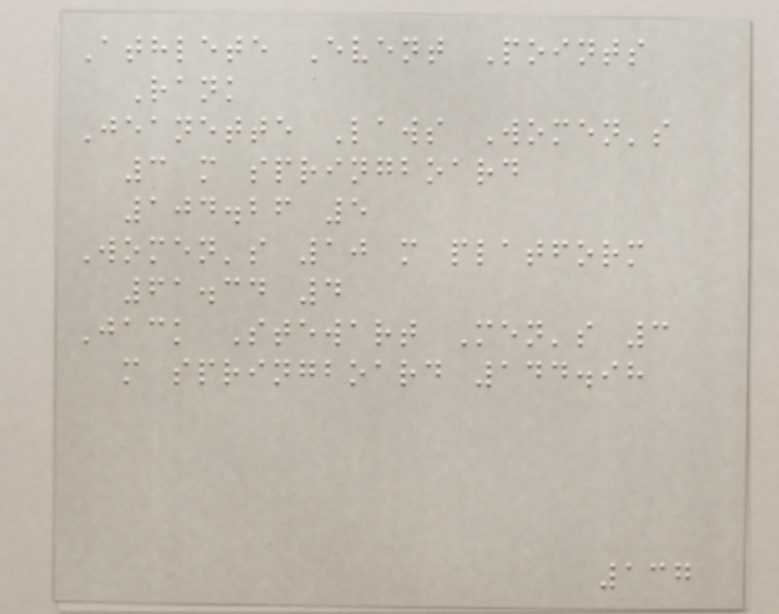Athlete Event Points
Rank
Jeanette Laws Women's
3 m springboard
104.26 5
Women's 10 m platform
61.34 4
Jack Stewart Men's 3
m springboard 144.98
137
